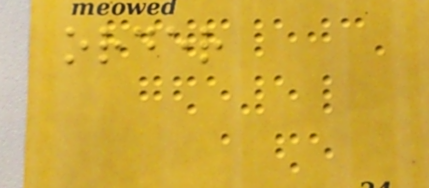order
